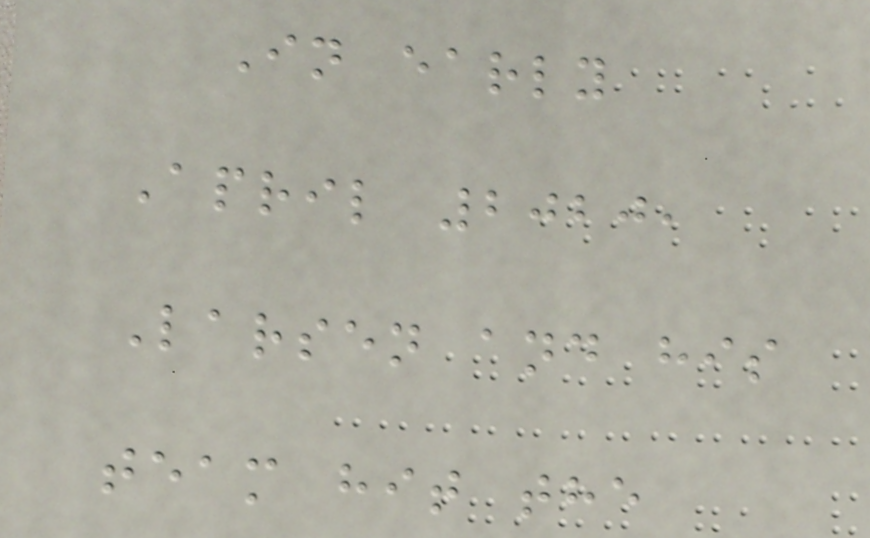In early
April 2020,
Larsen and his
team hit the
